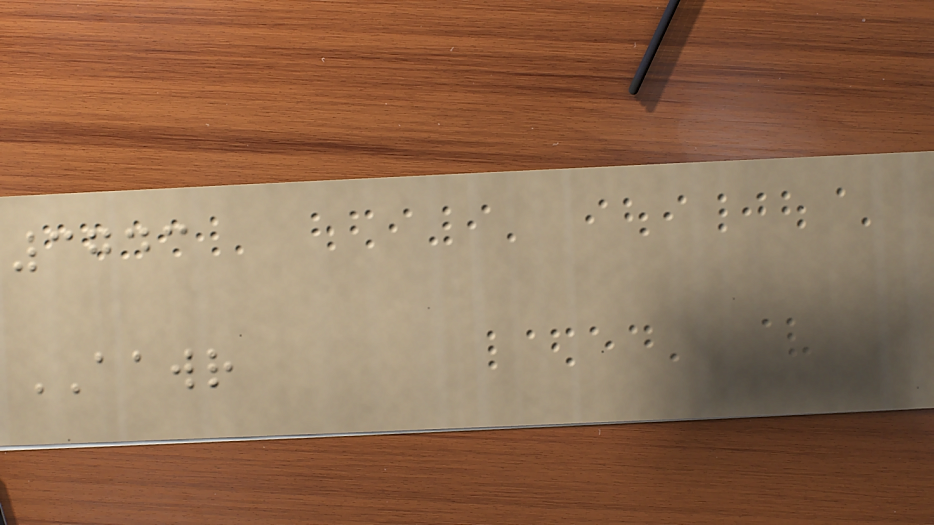3743
AAWR
